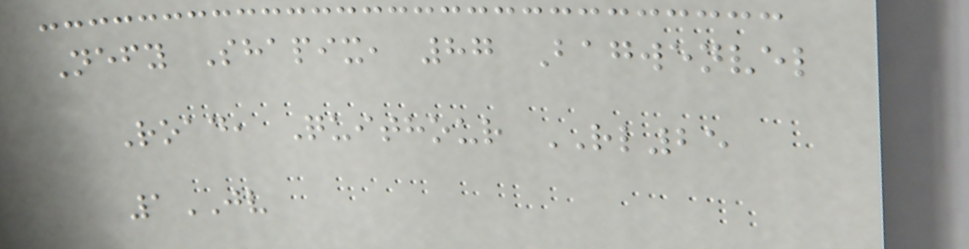Nefy Shapix, 87 Bagwenvel
Road, Quithour RL25
1JV
